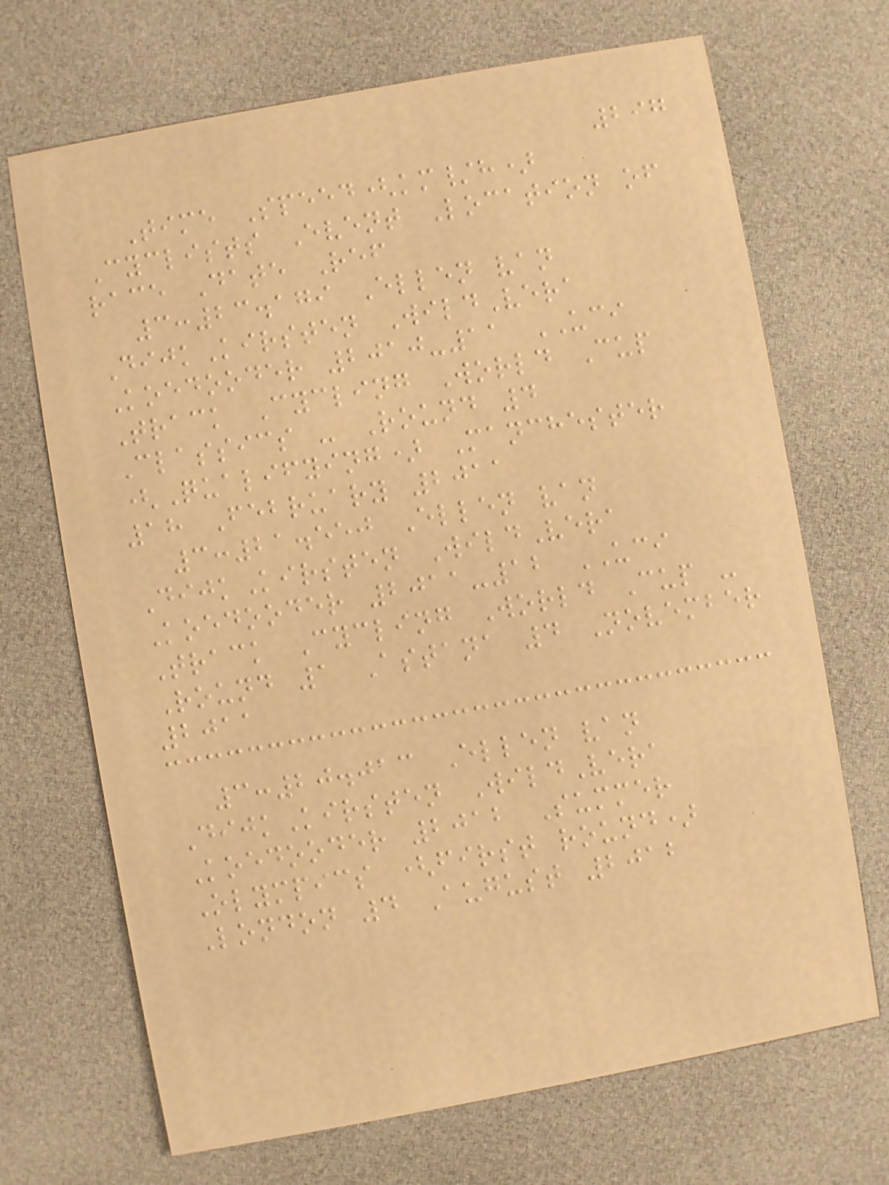297
Time Speed(km/h)
Cyclists Event Location of
race Date Ref
3:23.179 Ellen van
DijkKirsten WildVera
Koedooder 2010-11 UCI
Track Cycling World Cup
Classics - Round 4
(Qualifying) Manchester
18 February 2011
3:21.550 Ellen van
DijkKirsten WildVera
Koedooder 2011-12 UCI
Track Cycling World Cup -
Round 1 Astana 4 November
2011
3:20.013 Ellen van
DijkKirsten WildVera
Koedooder 2012 Summer
Olympics (first round)
London 4 August 2012
